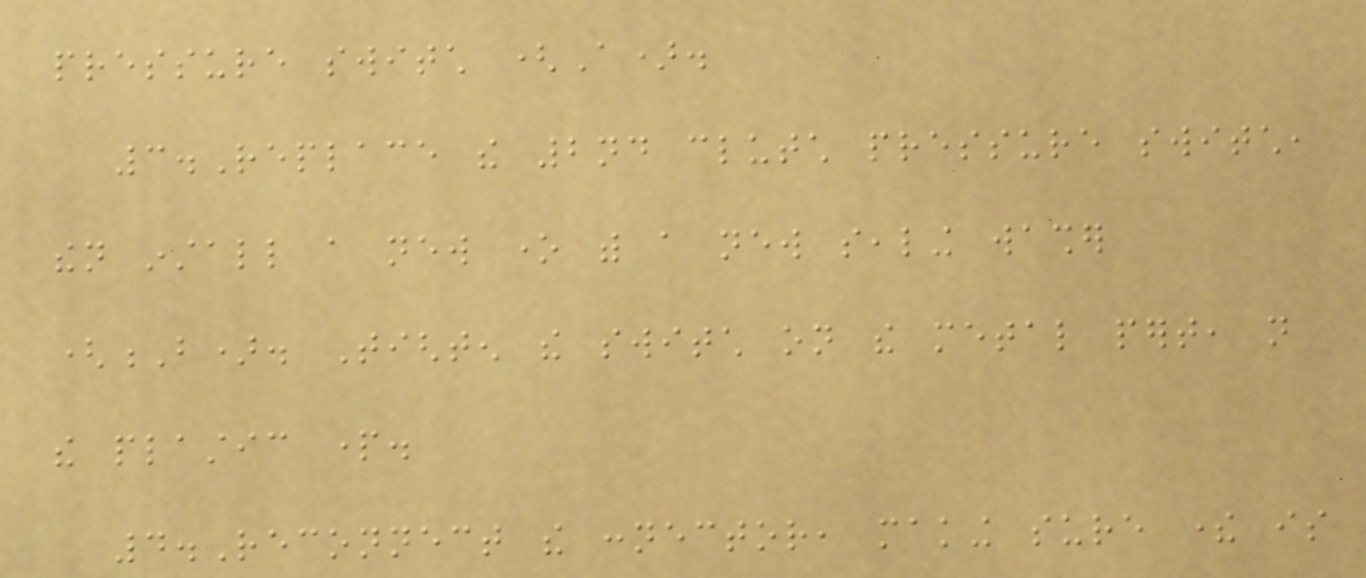pressure switch (A).
3.Replace the 2nd clutch pressure switch,
then install a new one with a new sealing washer
(B). Tighten the switch on the metal pert, not
the plastic part.
4.Reconnect the connector, making sure there is
